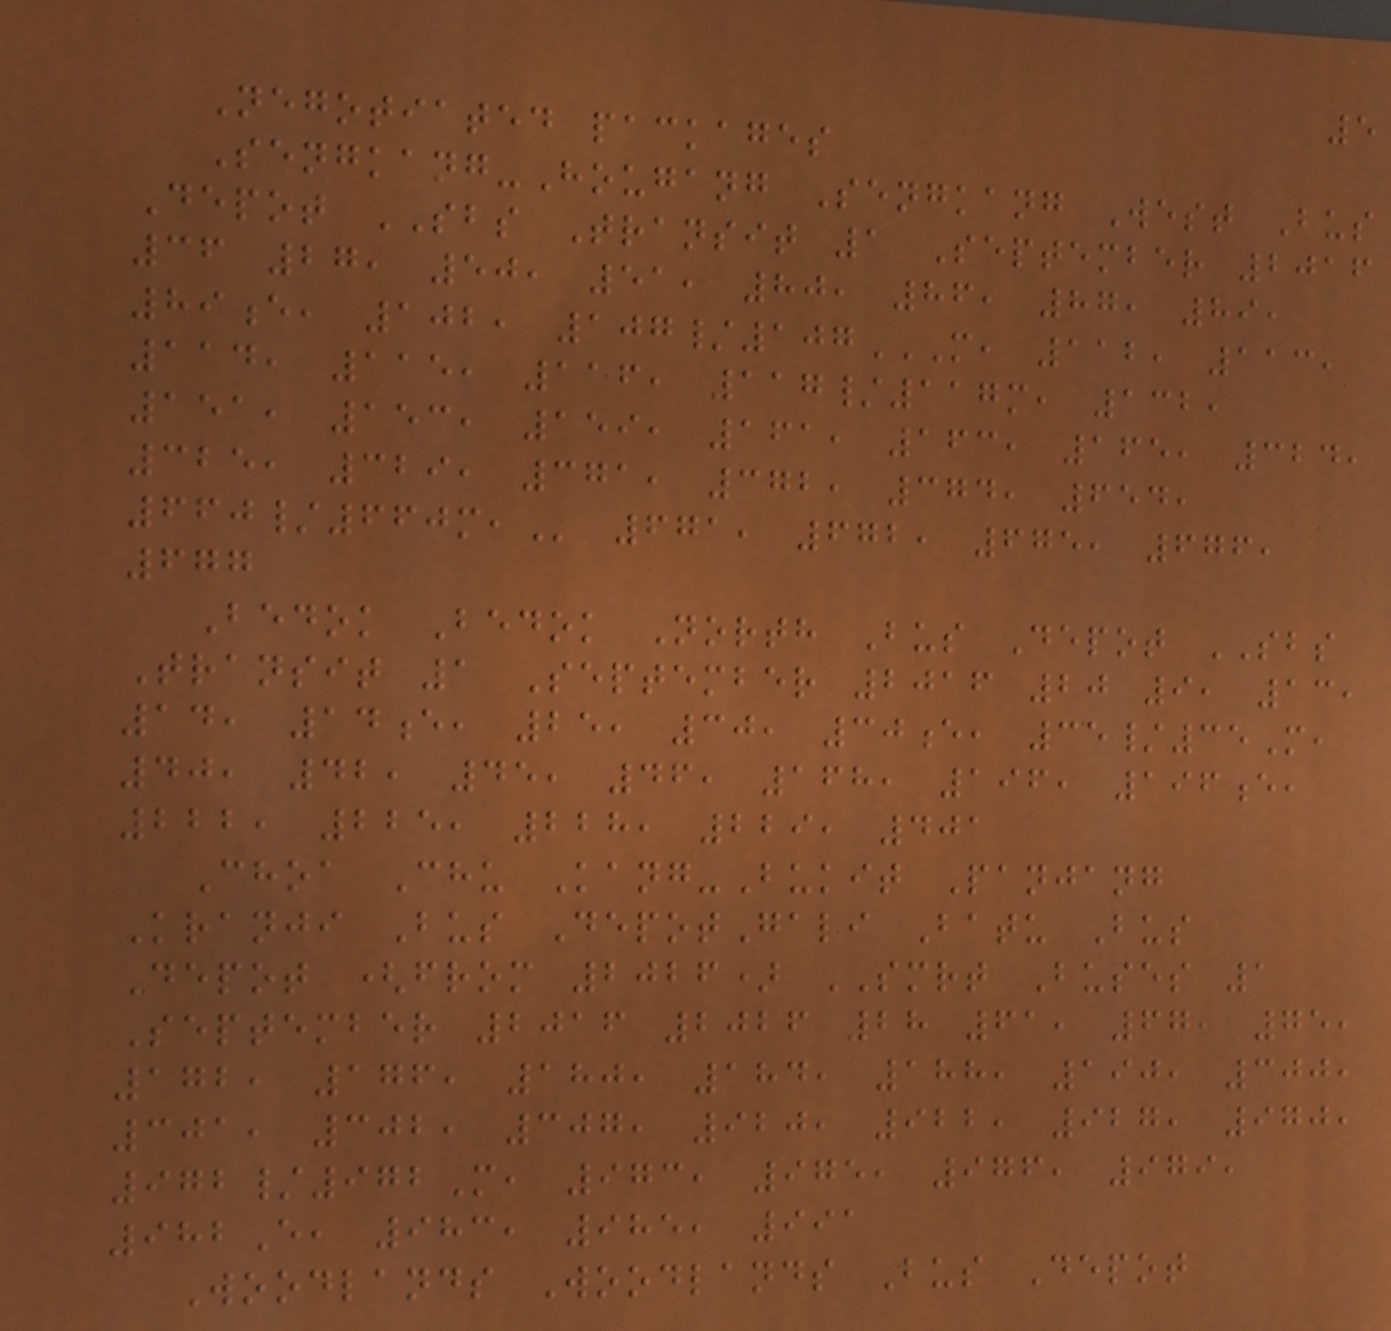5
Negotiated packages
Sengkang-Hougang Sengkang West Bus
Depot SBS Transit 1 September 2016
36 27, 50, 51, 80, 86, 87, 89,
89e, 102, 107/107M, 112, 113,
114, 115, 116, 117/117M, 132,
151, 153, 159, 161, 163, 165, 324,
325, 329, 371, 372, 374, 654,
660/660M, 671, 672, 675, 676,
677
Bedok Bedok North Bus Depot SBS
Transit 1 September 2016 20 9, 13,
14, 14e, 25, 30, 30e, 35/35M,
40, 42, 45, 46, 168, 196, 196e,
222, 225, 228, 229, 401
Choa Chu Kang-Bukit Panjang
Kranji Bus DepotGali Batu Bus
Depot (from 2026) SMRT Buses 1
September 2016 2026 28 61, 67, 75,
172, 176, 180, 184, 188, 190, 300,
301, 302, 307, 920, 922, 927, 970,
972/972M, 973, 975, 976, 979,
982E, 983, 985, 991
Woodlands Woodlands Bus Depot
